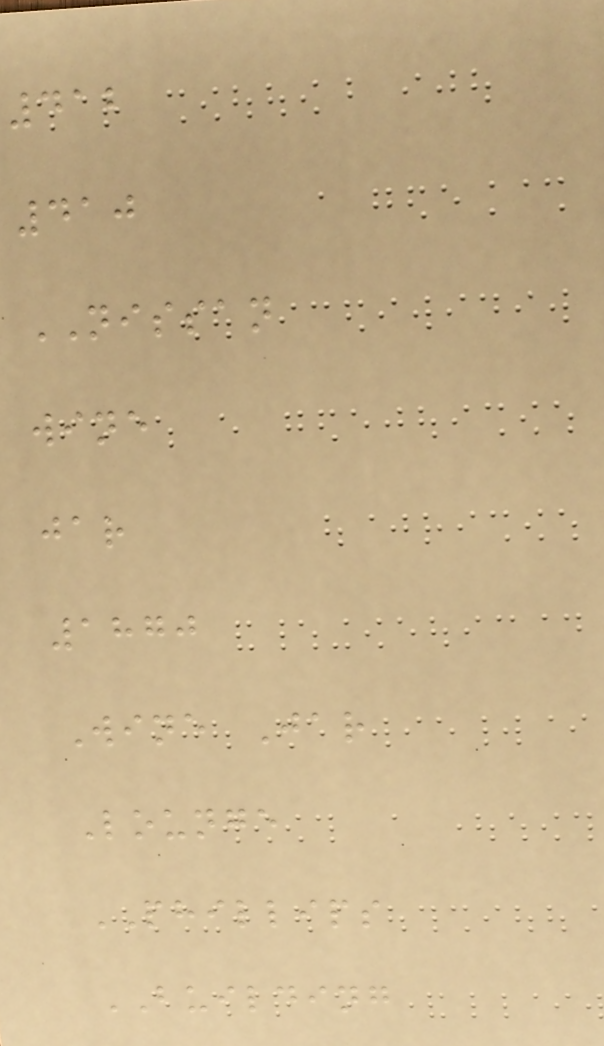412
410
NISSAN
wine
jar
1870
Wine Jar
Lounge
PHILLIPS
BUILDING
